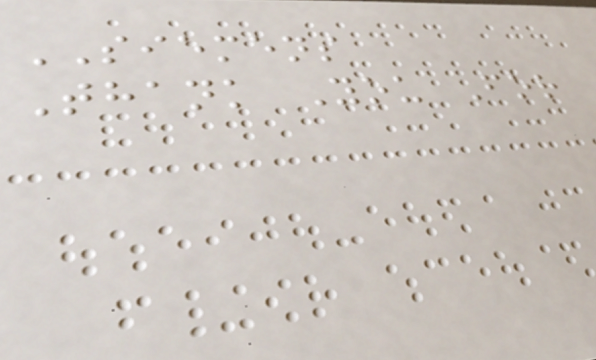SIEMENS
Thank You For
